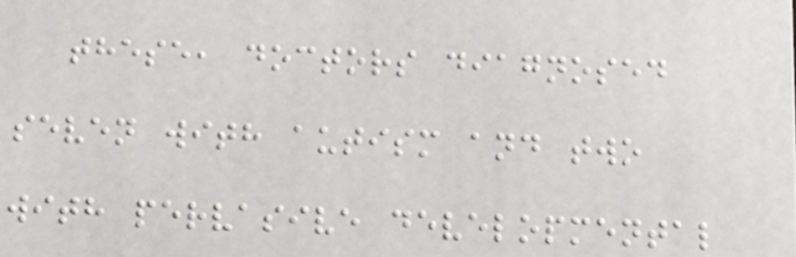these, doctors diagnosed
seven with autism and two
with pervasive developmental
